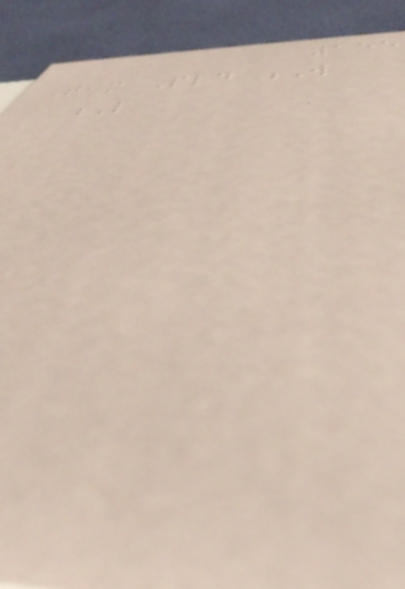155
Team Pld W
L
